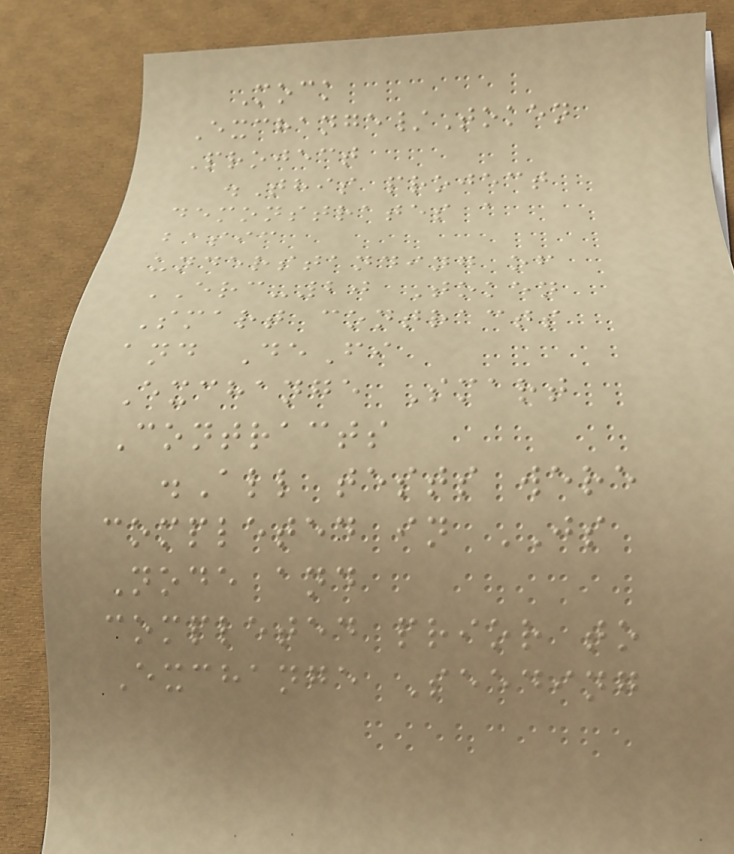Mock
Exchange/Token
Project
.This project
demonstrates a
basic
understanding of
ERC-20 Token
Smart contracts
and DeFi
Exchange Smart
Contracts
.All tests were
completed in JS
Node and
completed prior to
Exchange Seeding
